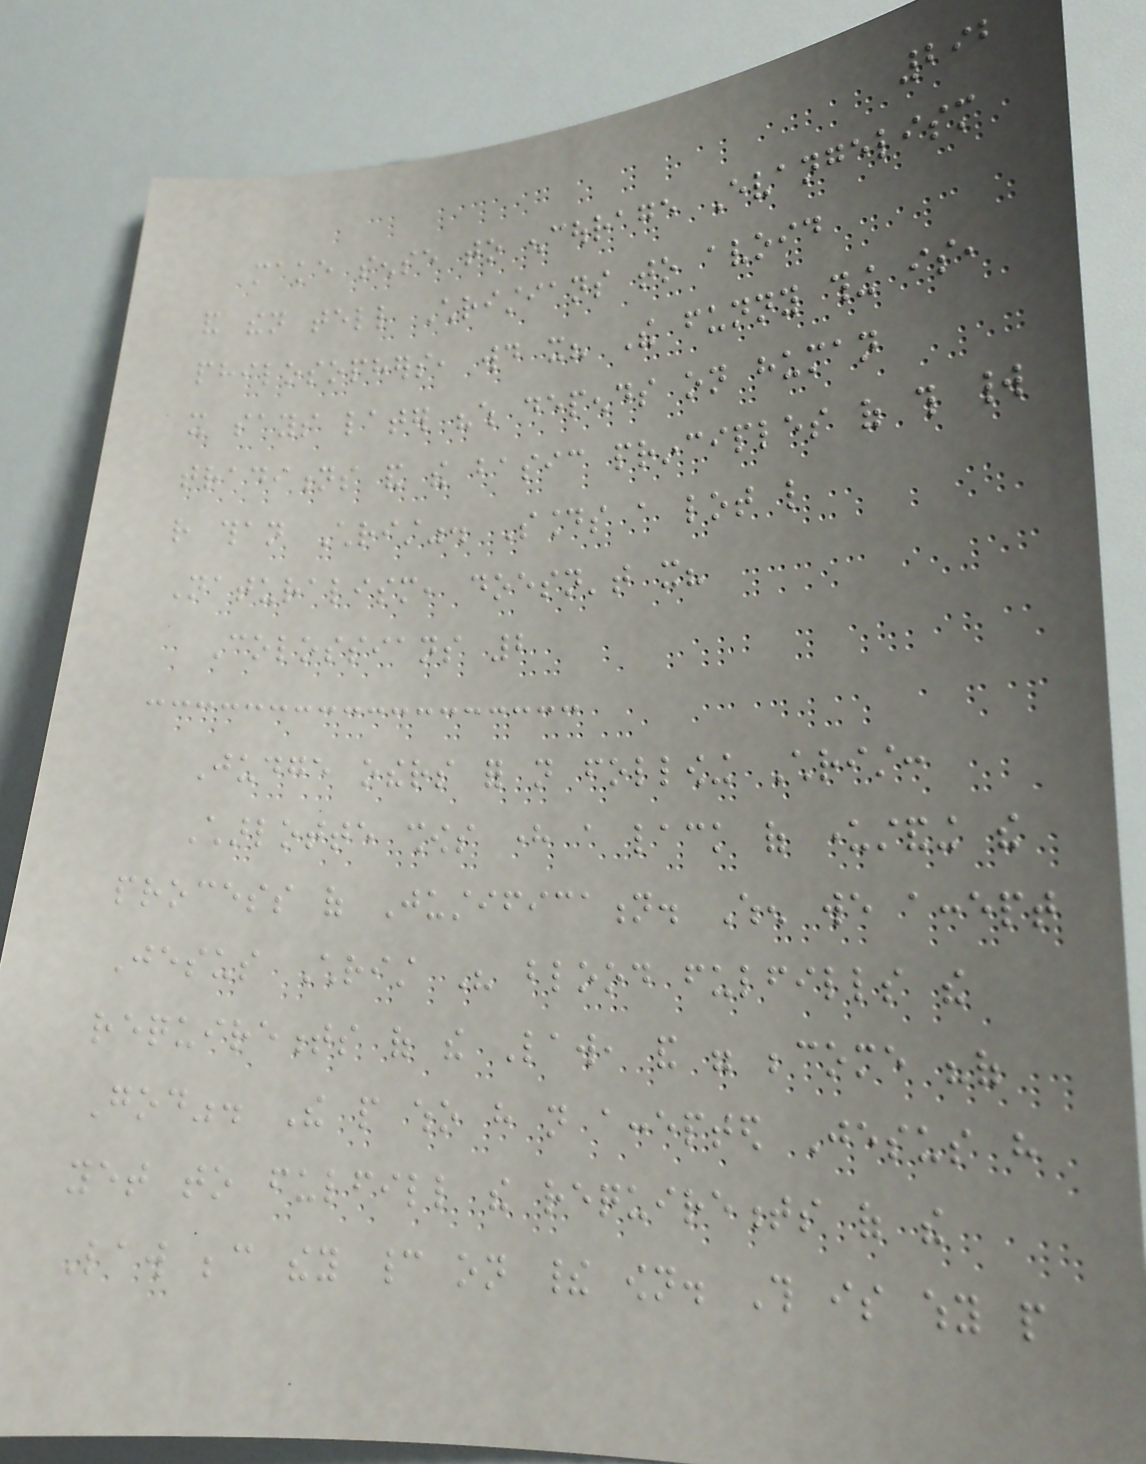292
make sense to encourage Evangelism
and then tell Christians to avoid
philosophers, would it? The funny thing is,
it says later "which depends on human
traditions and the basic principles of this world
rather than Christ". Sounds a lot like
Naturalism, doesn't it?
Colossians 2
Judge others for not following Christ:
Charlotte shows here a lack of understanding the
process of Justification. When we accept
Jesus Christ His blood fulfills the
requirements of the Law, and were become "of
God". The people who have not accepted Jesus have
yet to fulfill the requirements of the
Law because they cannot on their own. This is why people
